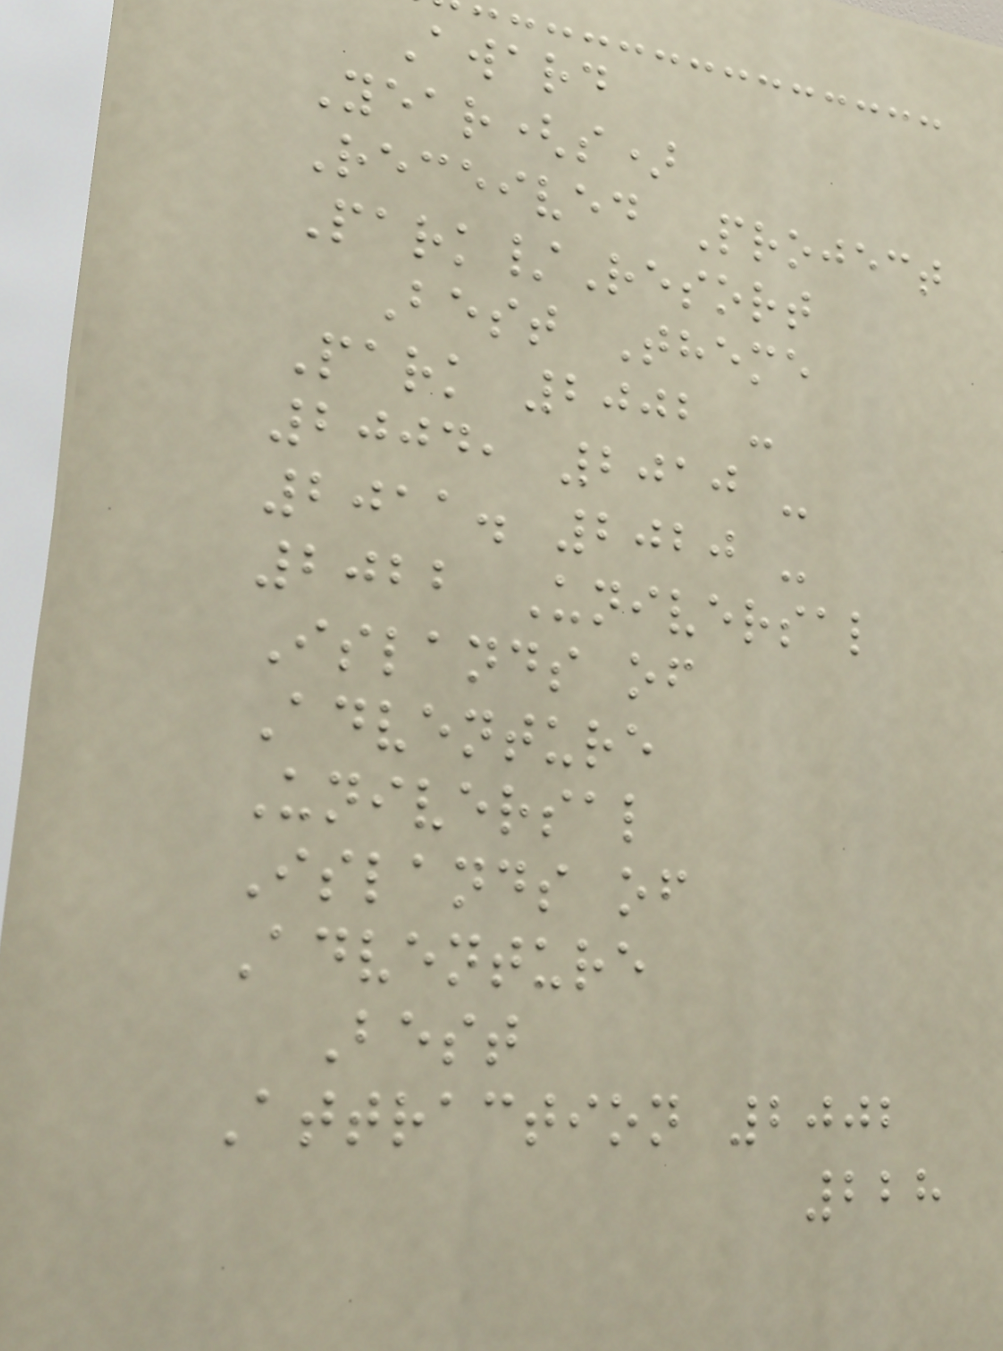Award
Year(s)
Received Project
Park/Resort
Best Theme
Park 2002 -
2004, 2010 -
2011. 2020 -
2022 Universal
Islands of
Adventure
Universal
Islands of
Adventure
Best
Attraction 2002
228
